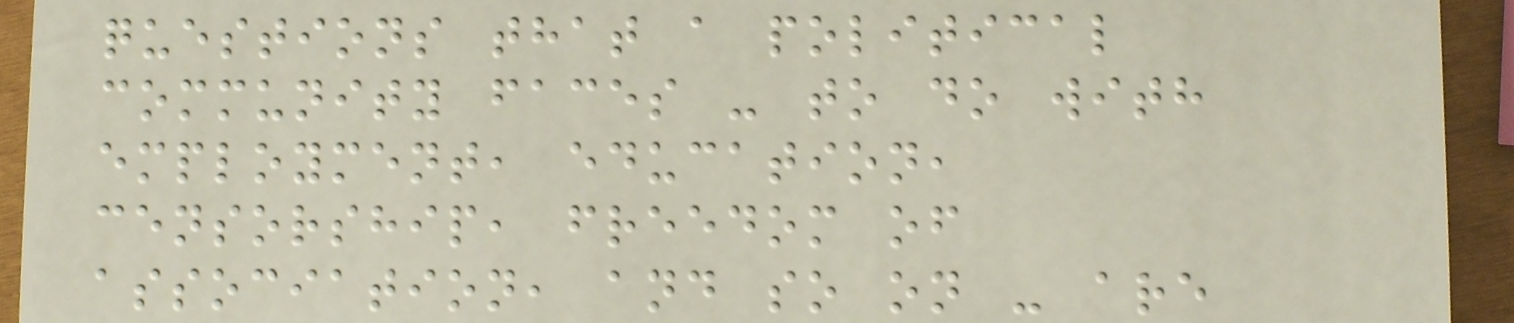questions that a political
community faces - to do with
employment, education,
censorship, freedom of
association, and so on - are
